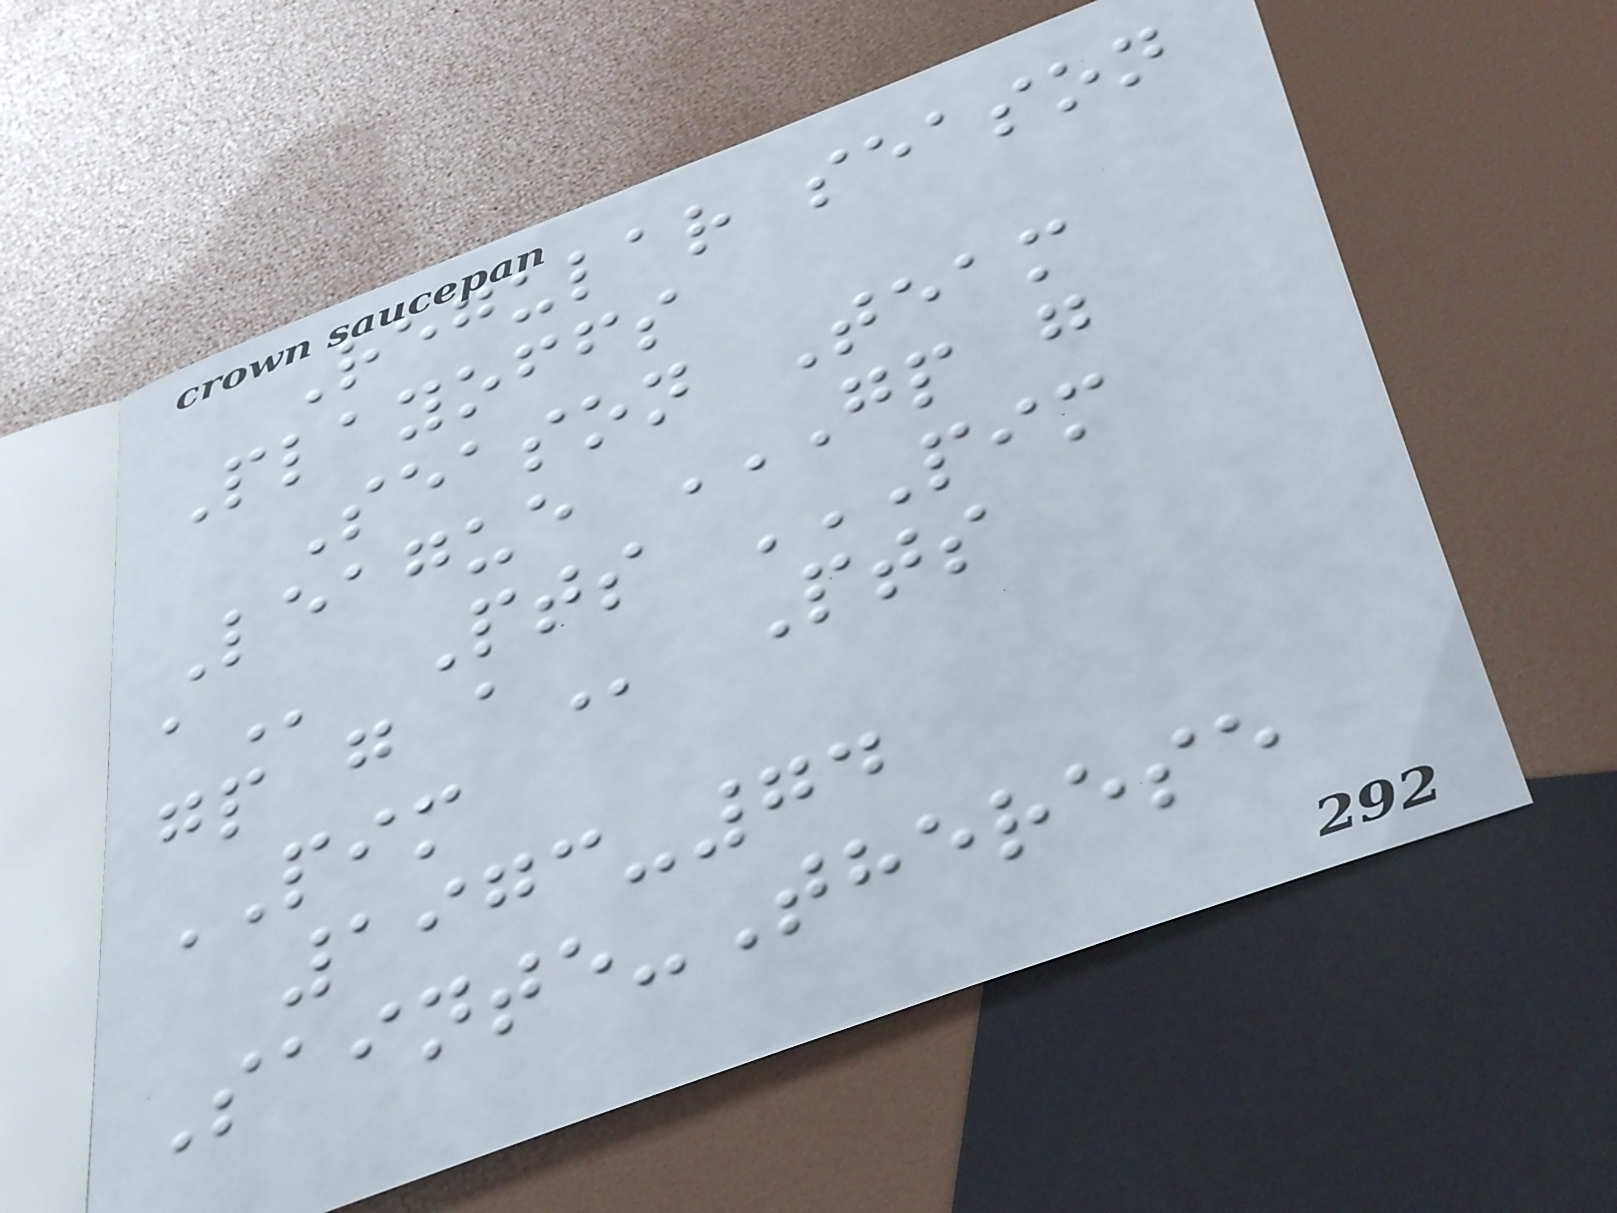Regular season
Playoffs
Season Team
League GP G
A Pts PIM
GP G A Pts
PIM
1973-74
Sainte-Therese
